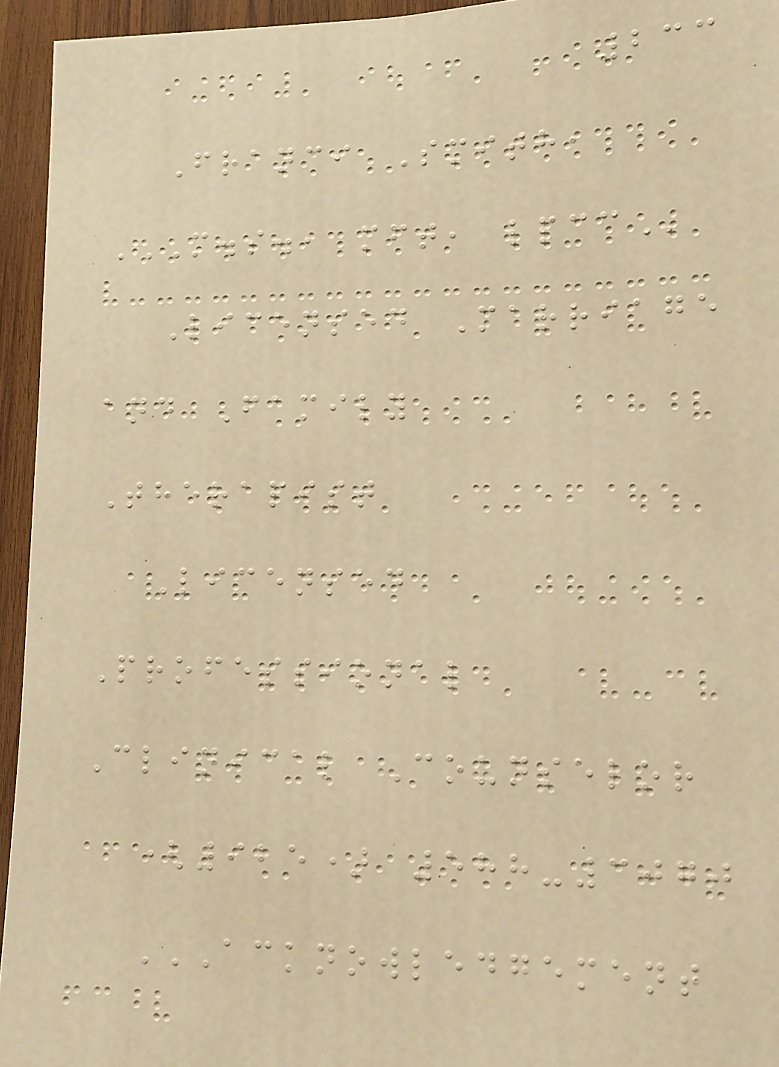233
Franci Smith,
M.S., MFT, LPCC
Licensed Marriage
and Family
Therapist
Licensed
Professional
Clinical Counselor
(925) 588-3070
ACKNOWLEDGEMENT
